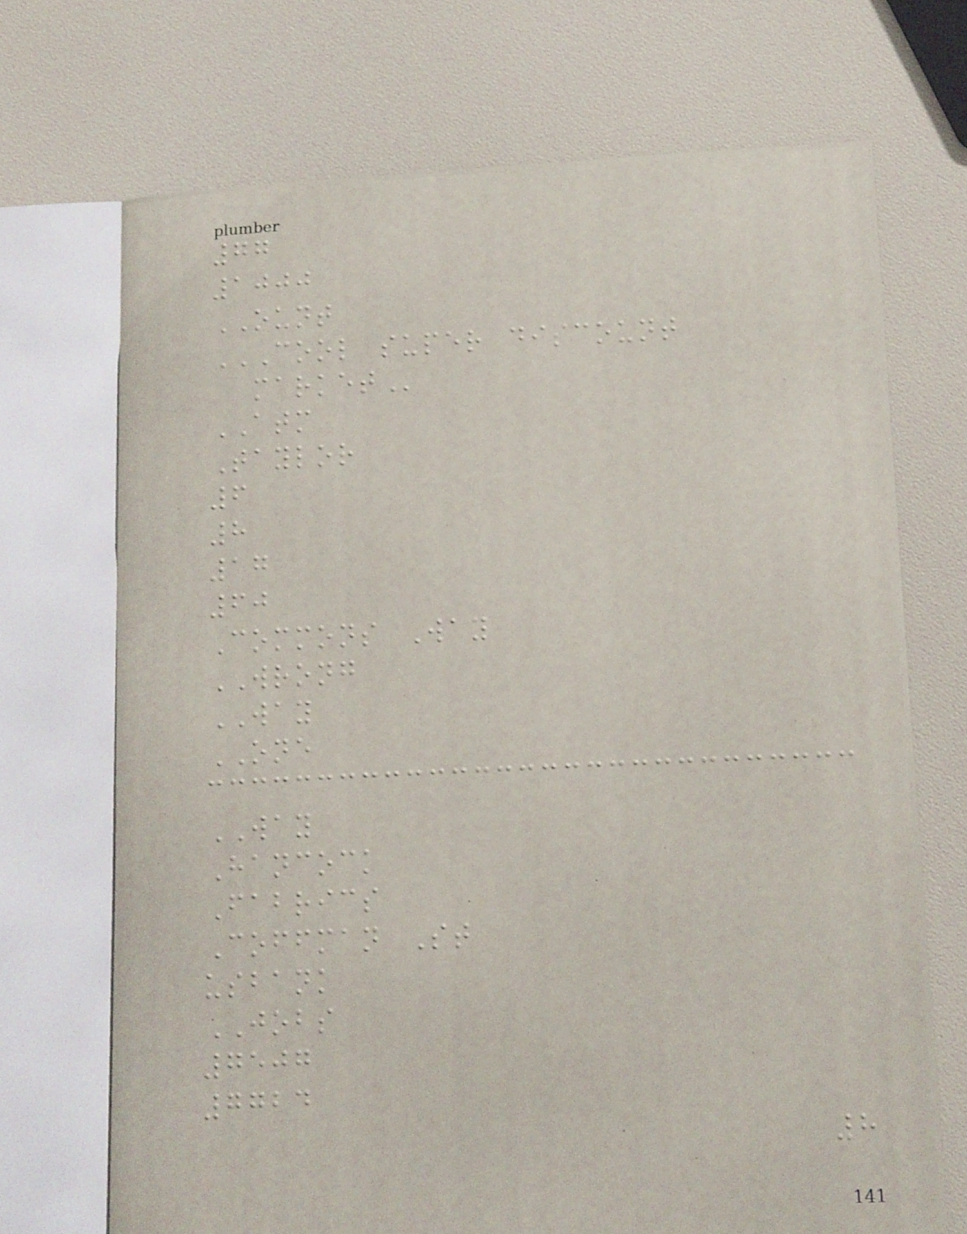77
1000
OUNT
COOL SUPER DISCOUNT
MARKET
ATM
Taylor
6
8
17
60
Commons Way
WRONG
WAY
ONE
WAY
Hancock
Fabrics
Coffman St
usbank
JOBS
7507
7724
8
